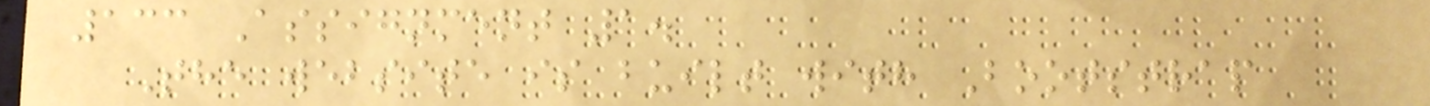133 Assignment 1.
The website is built with Bootstrap
